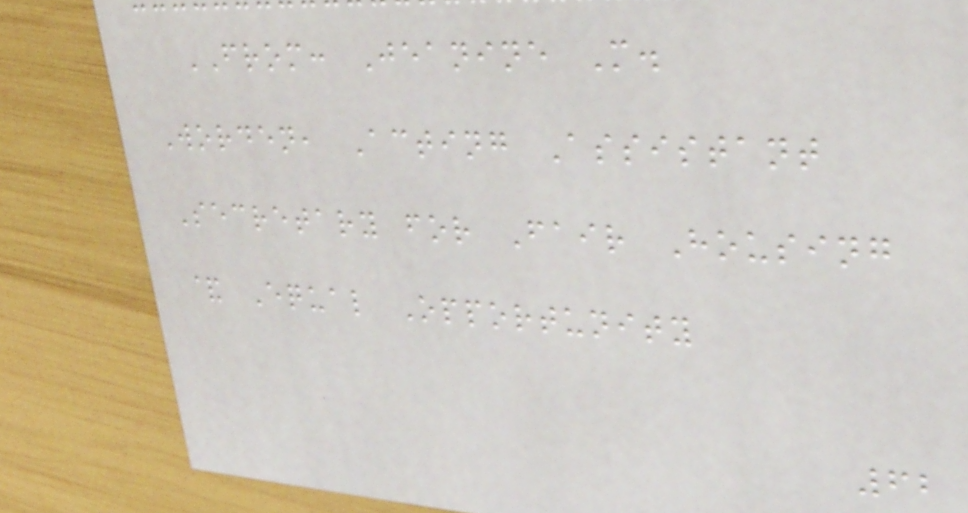FROM: Jeanine M.
Worden, Acting Assistant
Secretary for Fair Housing
& Equal Opportunity
62
